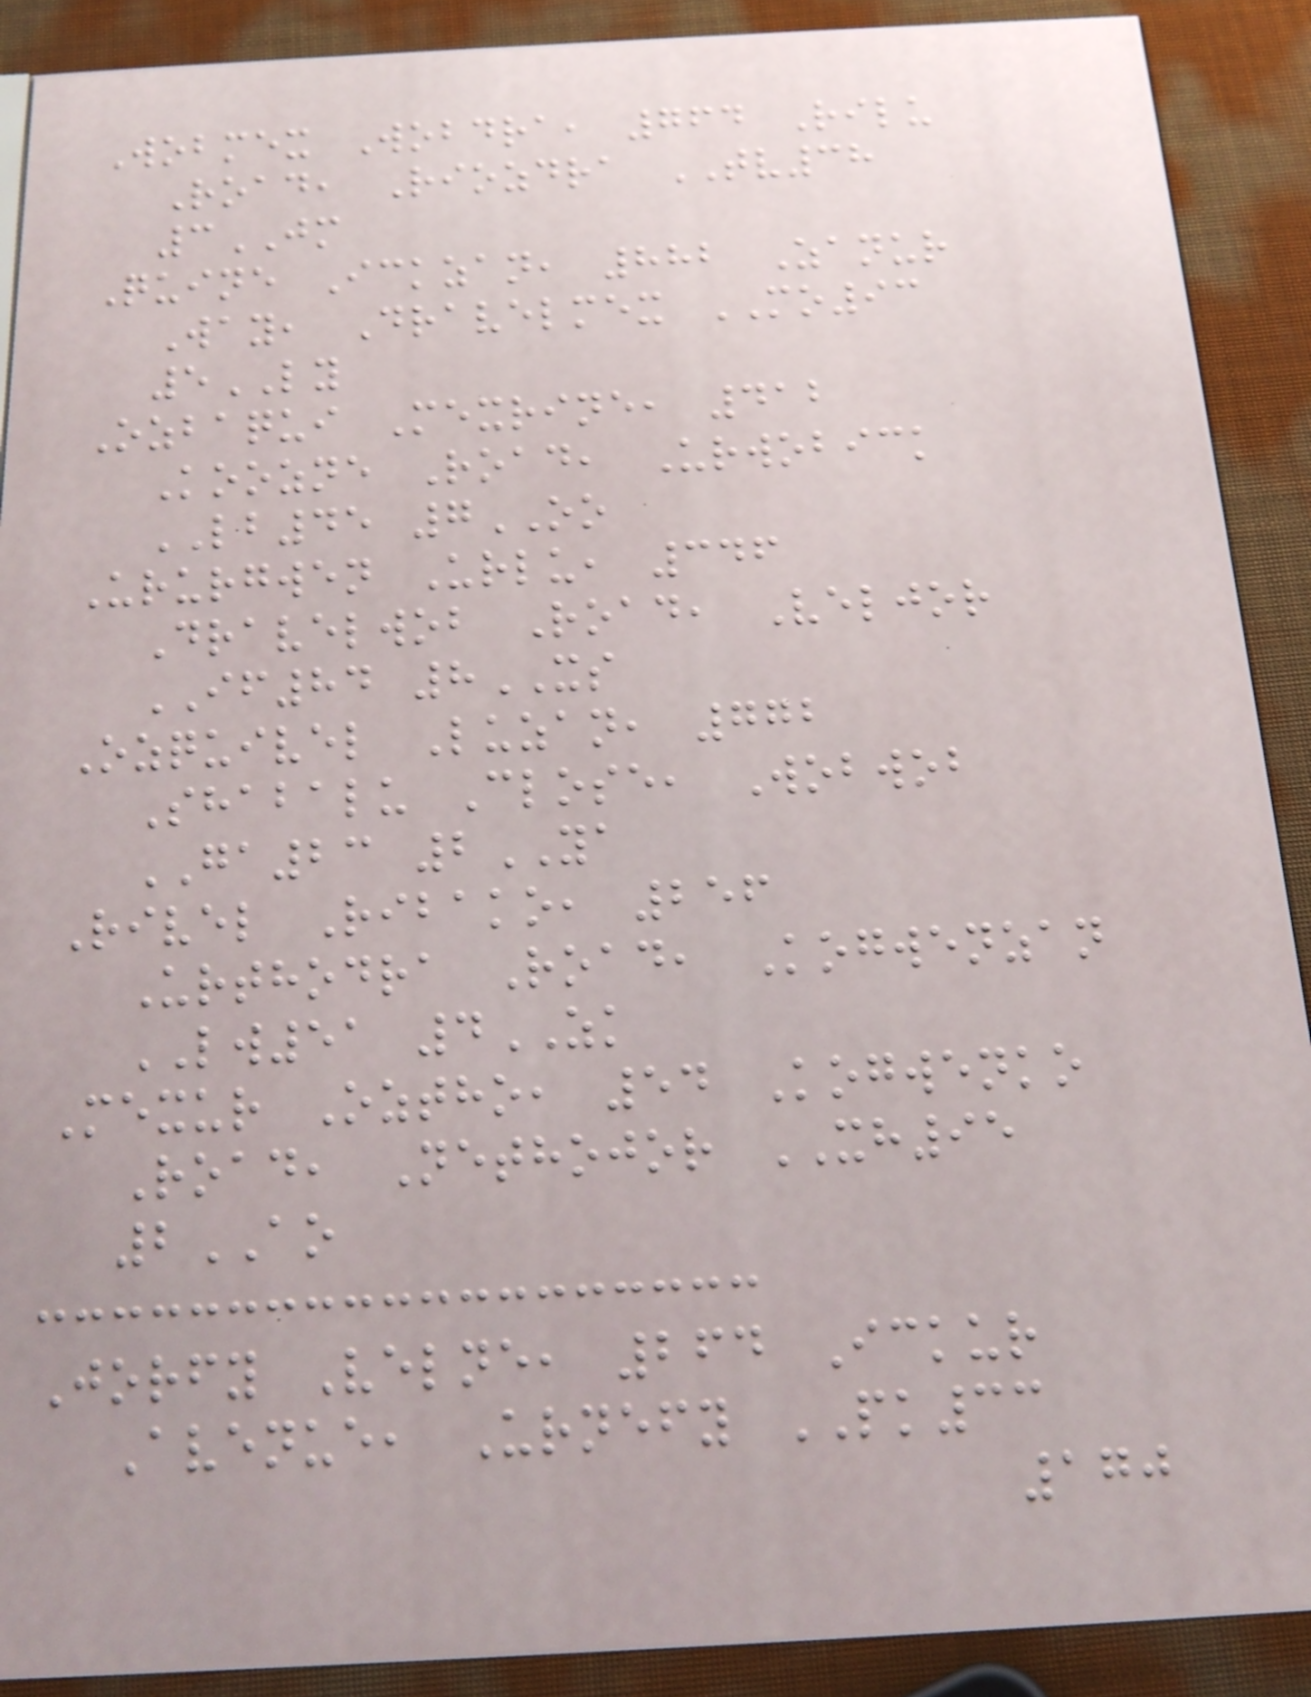Wobmex Wobdra, 764 Rilu
Road, Riozdra TV38
3JM
Quine Ickzan, 882 Zanur
Way, Dravelmex MO93
5LY
Ozbaqui Mexrine, 412
Koozne Road, Urwobick
LB45 7OO
Ururgwen Urlu, 346
Dravelwob Road, Veljor
IF84 8XS
Ozquivel Luzan, 772
Shabalu Close, Wobwob
GA23 2YA
Rivel Ribako, 256
Urthodra Road, Kogwenzan
LW51 4ZK
Mexur Oztho, 54 Kogwenko
Road, Nethojor XH95
2AO
Jorfy Velne, 264 Ickur
Avenue, Urnefy PK33
170
